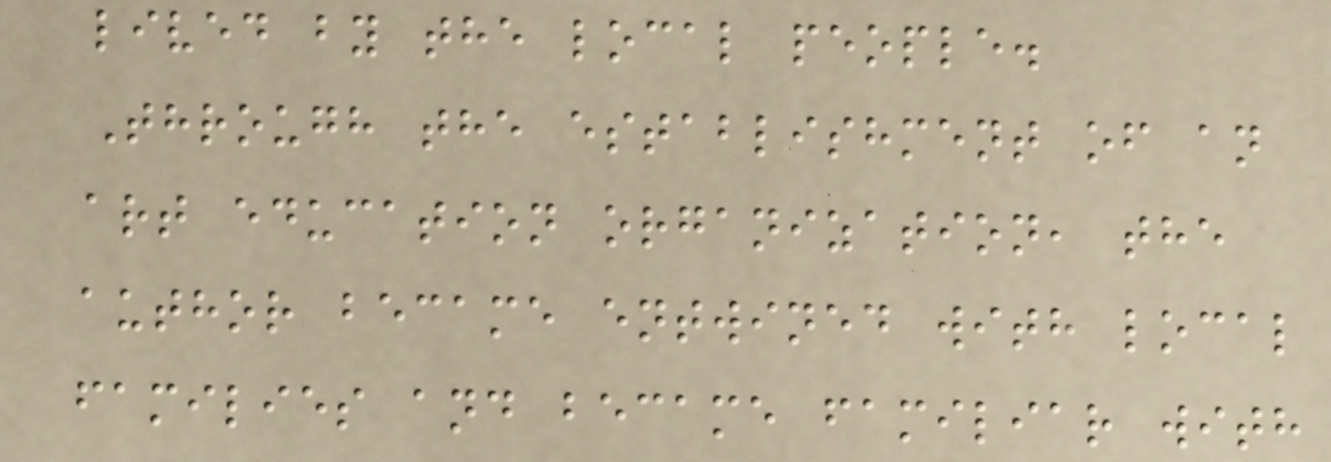lived by the local people.
Through the establishment of an
art education organization, the
author became entwined with local
families and became familiar with
